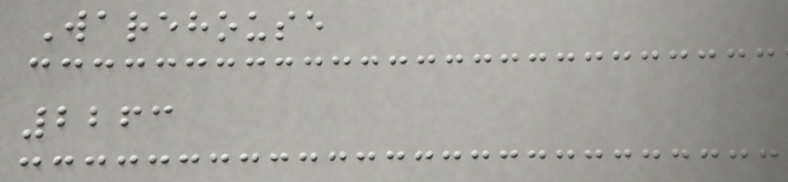Warehouse
2263
